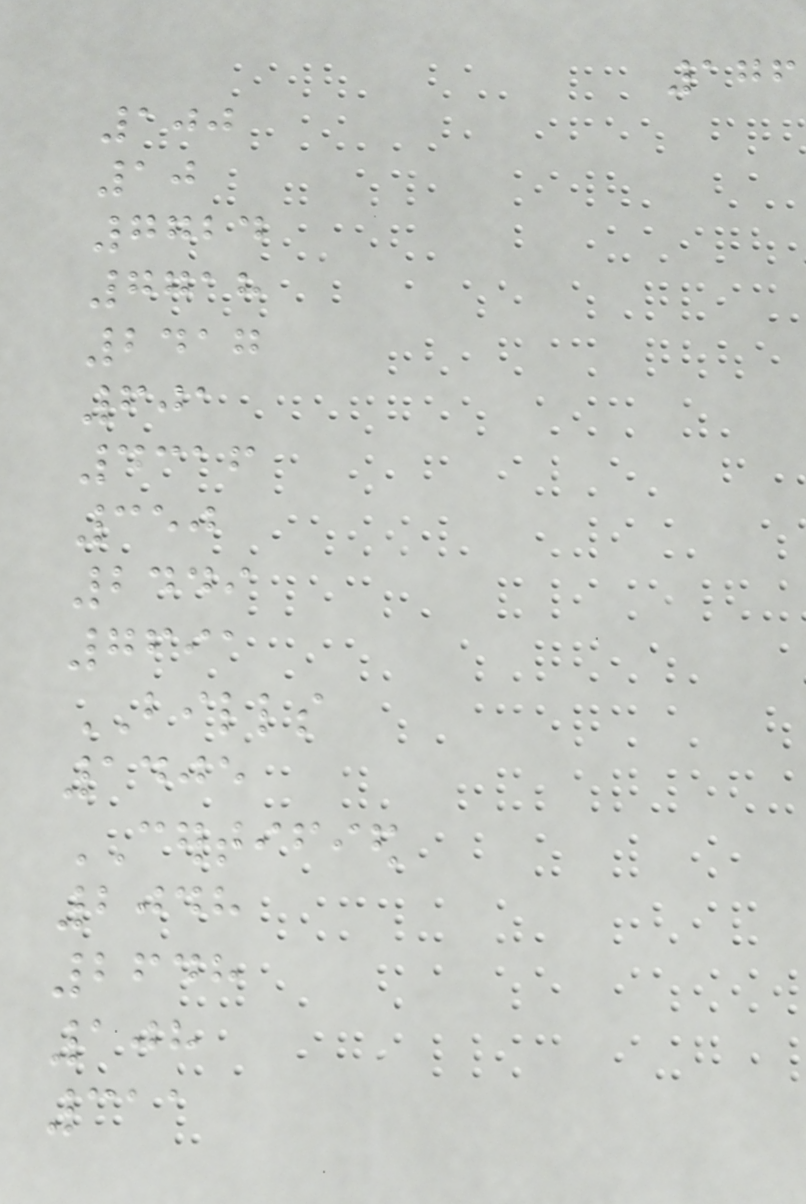176
100
10
7724
7718
2417
601
4316
350
2449
7691
BILLS
1405
CERTIFIED
2048
2648
108
311
